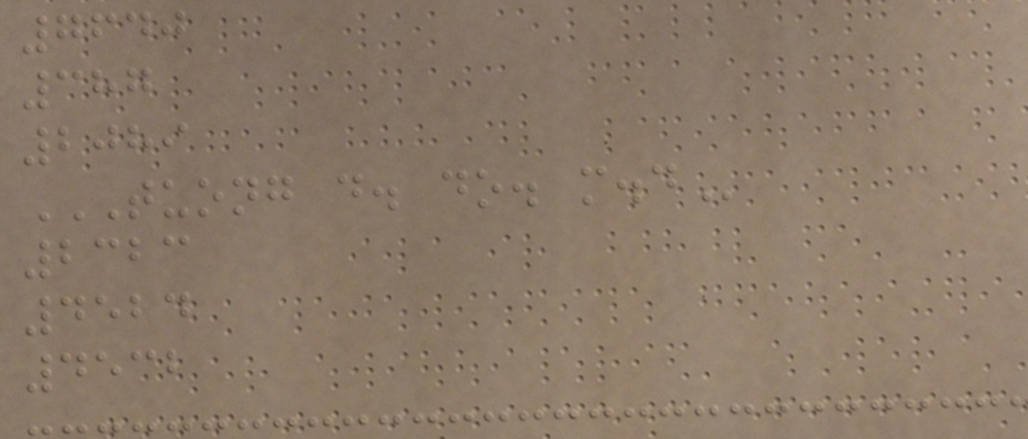7640
387
2089
TUONG D. DO. M.D
2323
4524
4532
